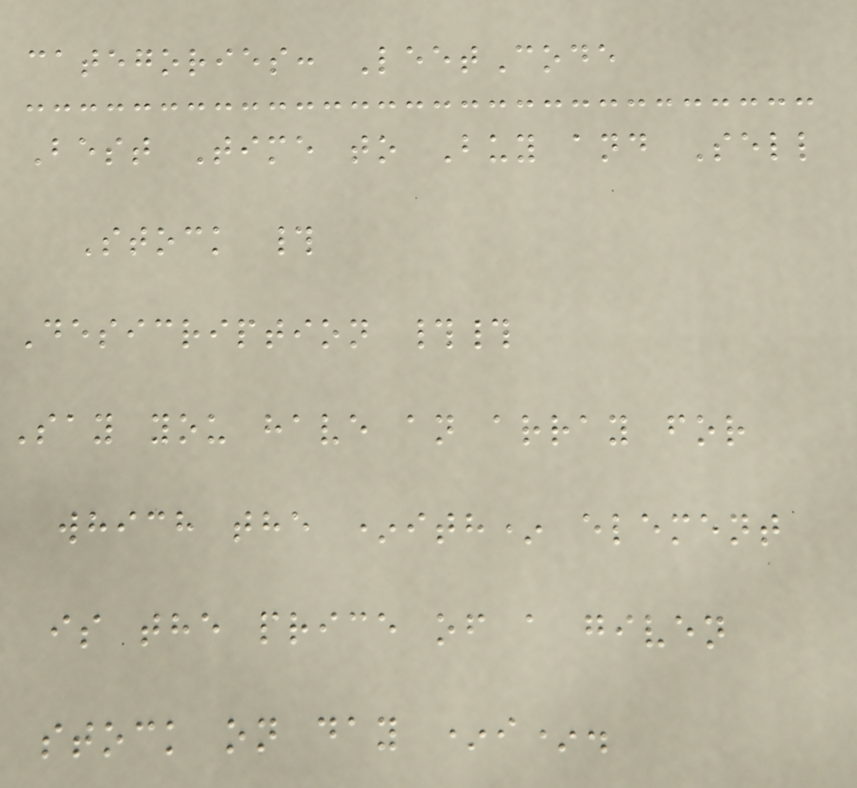categories: LeetCode
Best Time to Buy and Sell
Stock #
Desicription ##
Say you have an array for
which the *ith* element
is the price of a given
stock on day *i*.
